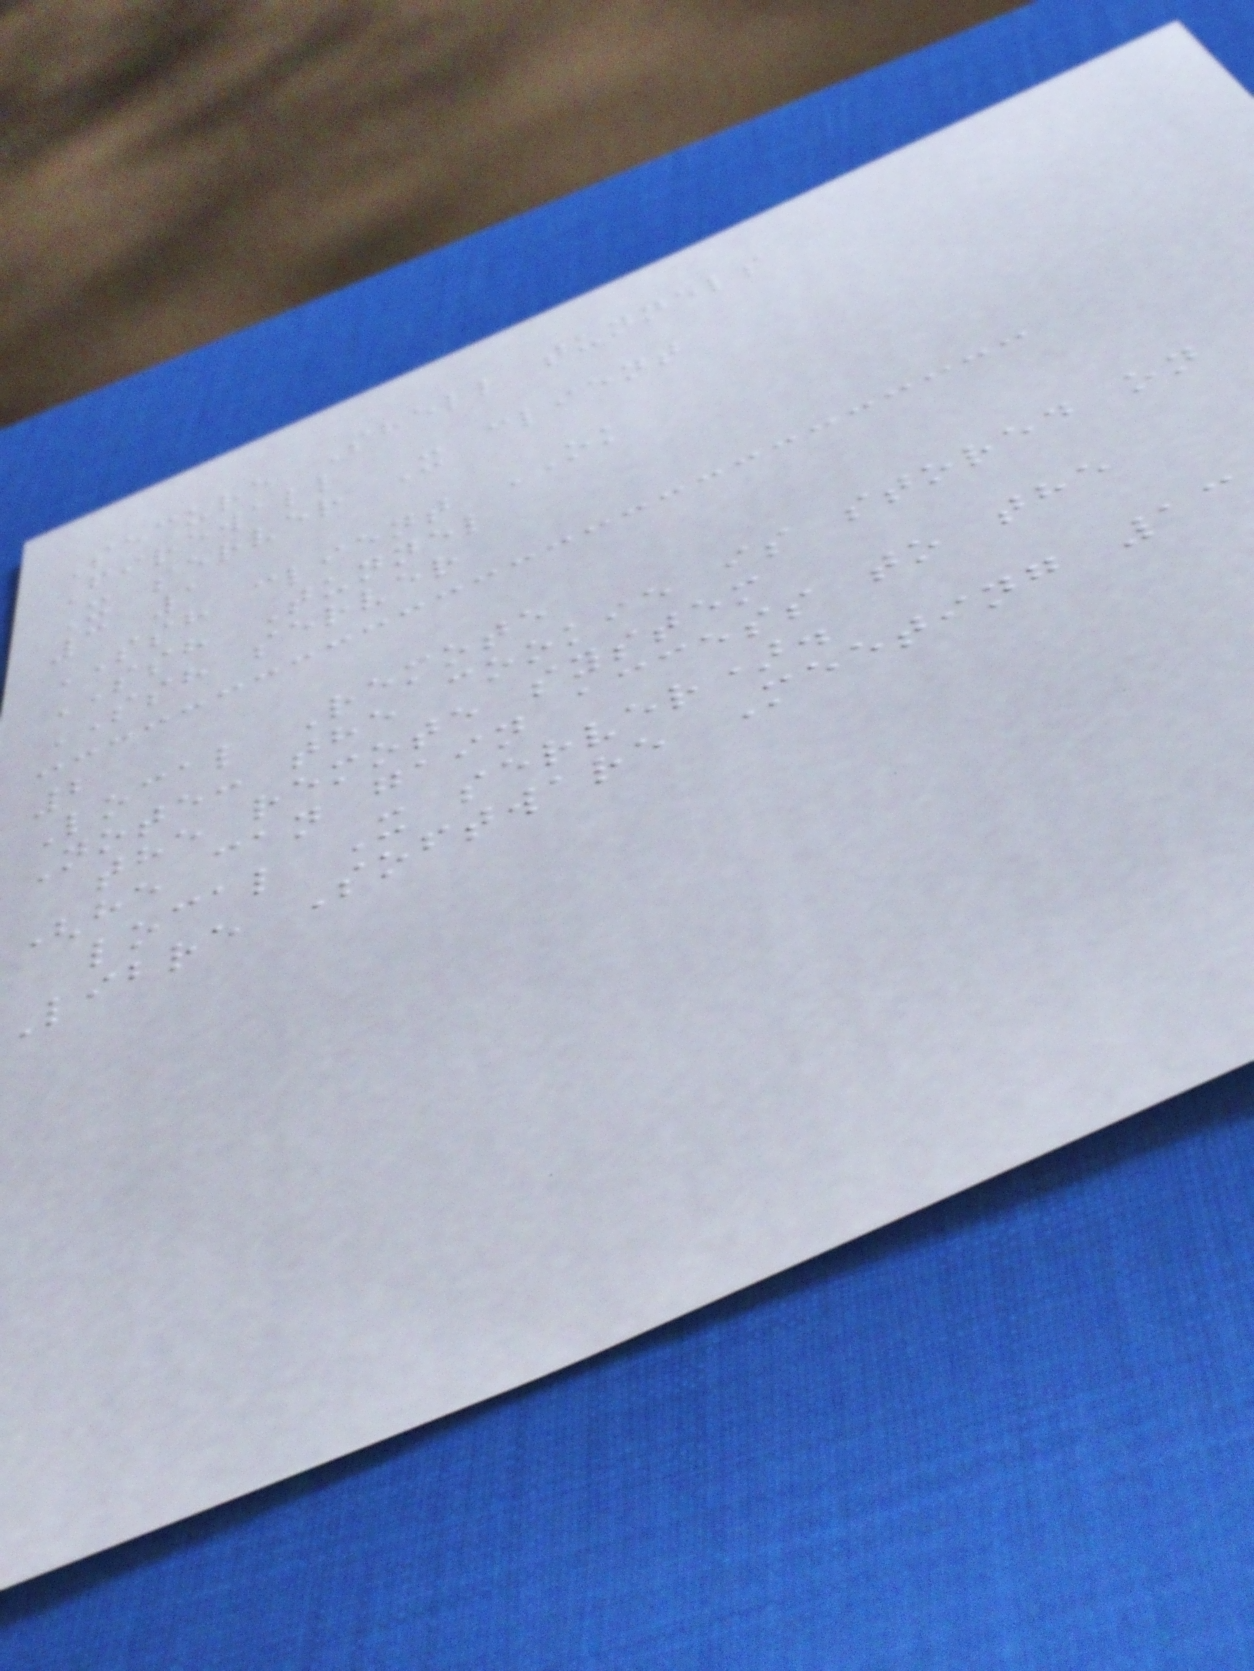Secure Shell tunnels
Firewall
X server X client
3 1
SSH client OK
SSH Tunnel
SSH server
2
Local Remote
Note: the cookie is stored on
the remote system
(he can gain access to the
local X server).
Libre Software Meeting 13
